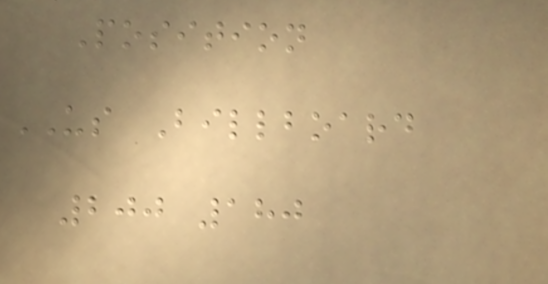Position
US Billboard
200 180
